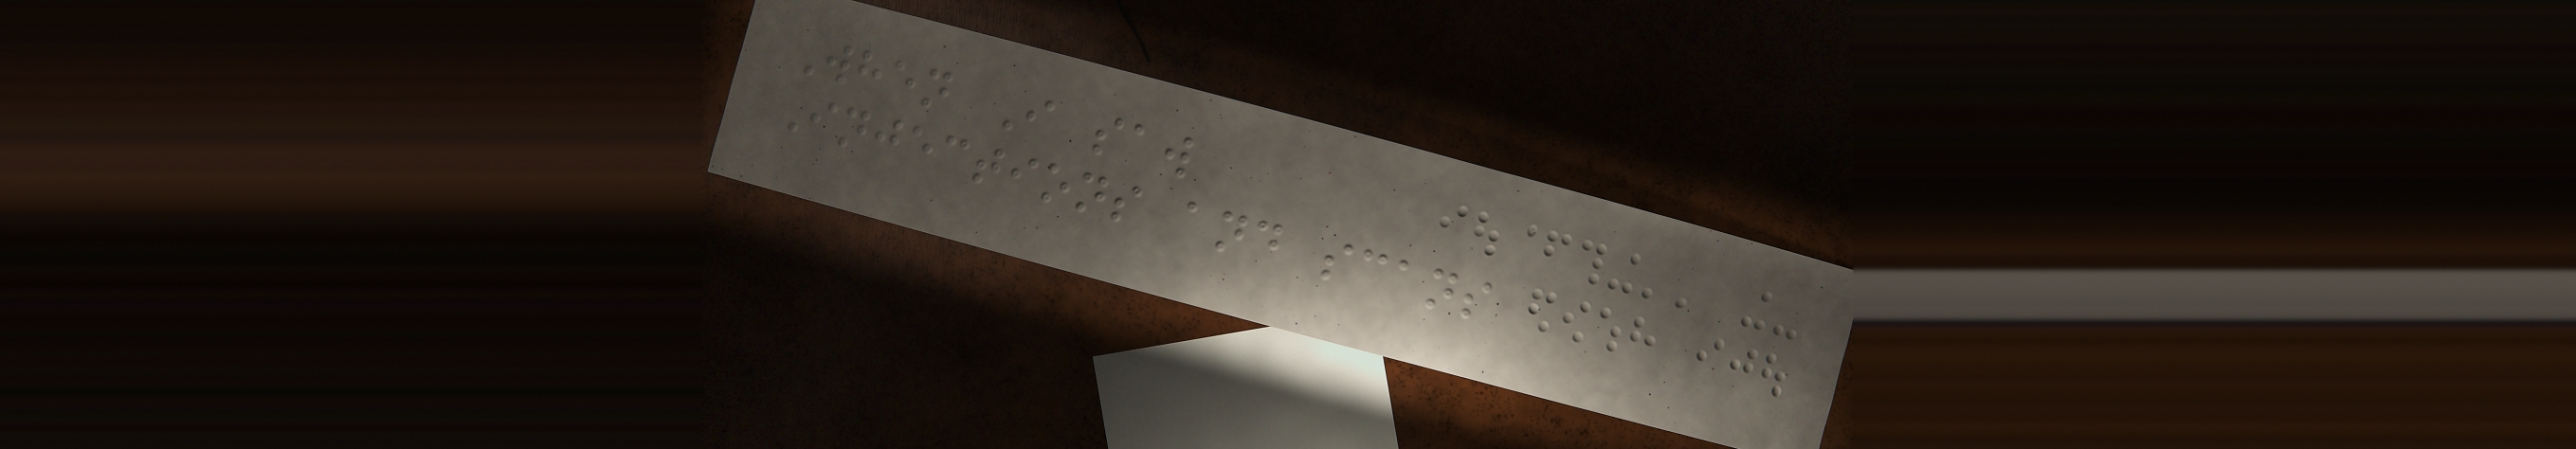When I saw
Injections and scans
